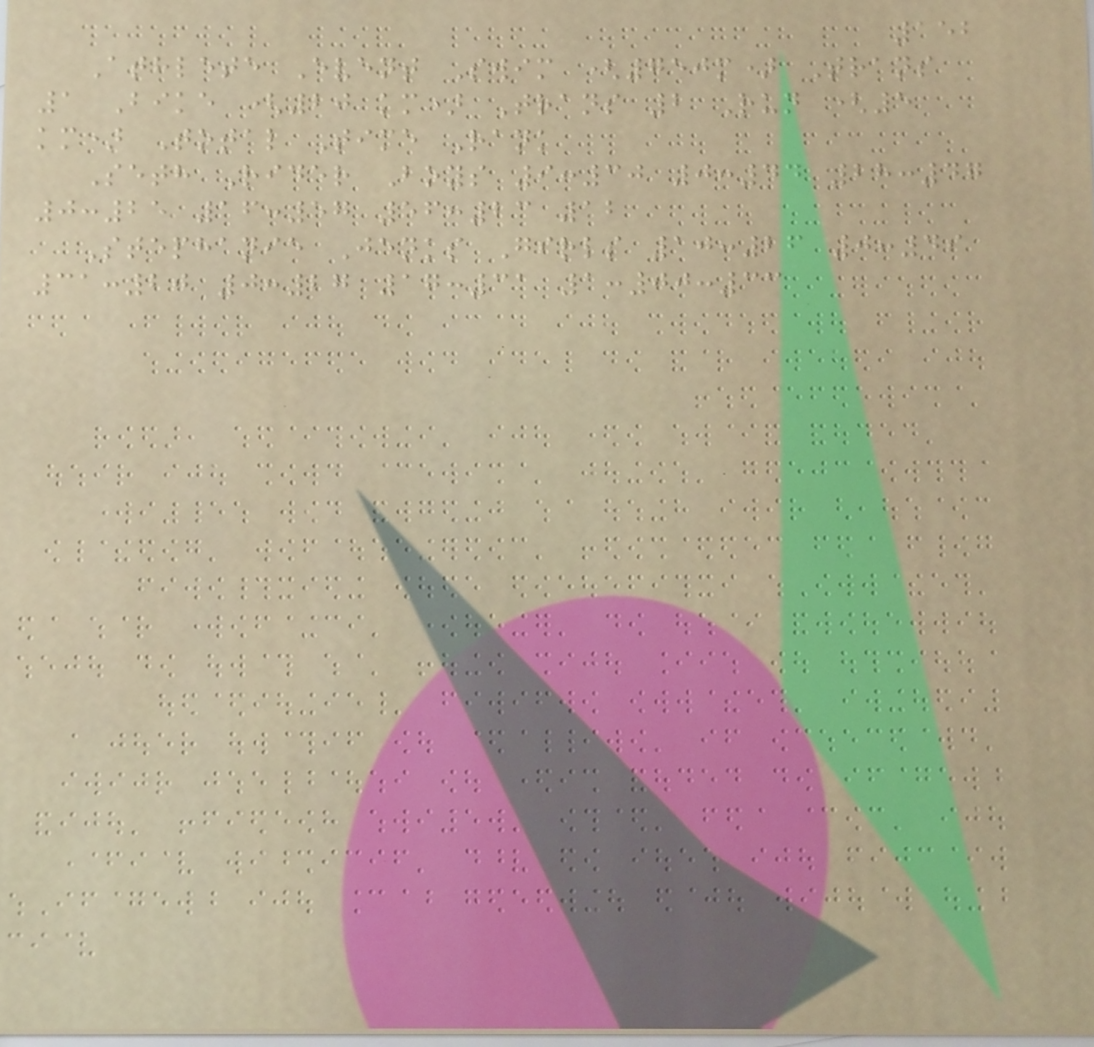152
Athlete Event Swim (750m) Trans
1 Bike (20 km) Trans 2 Run (5
km) Total Time Rank
Seth Rider Boys 9:30 0:44 28:47
0:25 16:57 56:23 12
Stephanie Jenks Girls 10:26 0:49
31:20 0:27 17:31 1:00:33
